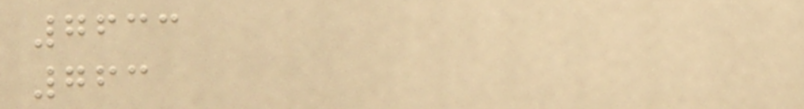7633
763
